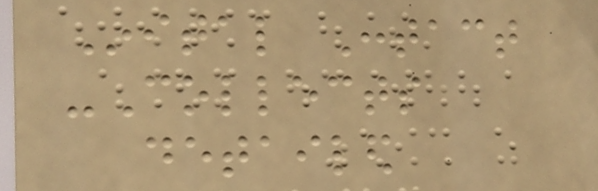Inital Contact
-Collects
detailed
